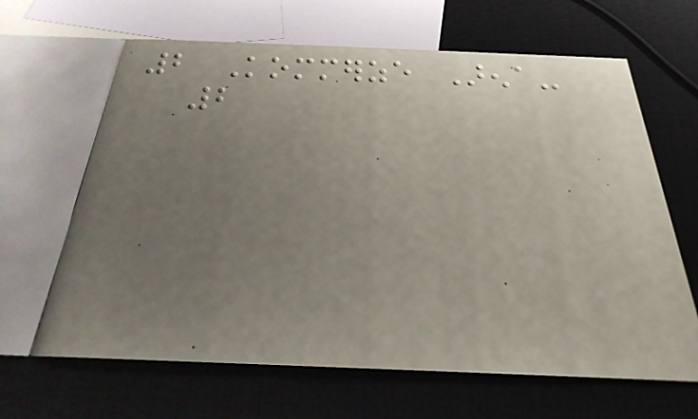2 Kommerze Arena-
2
